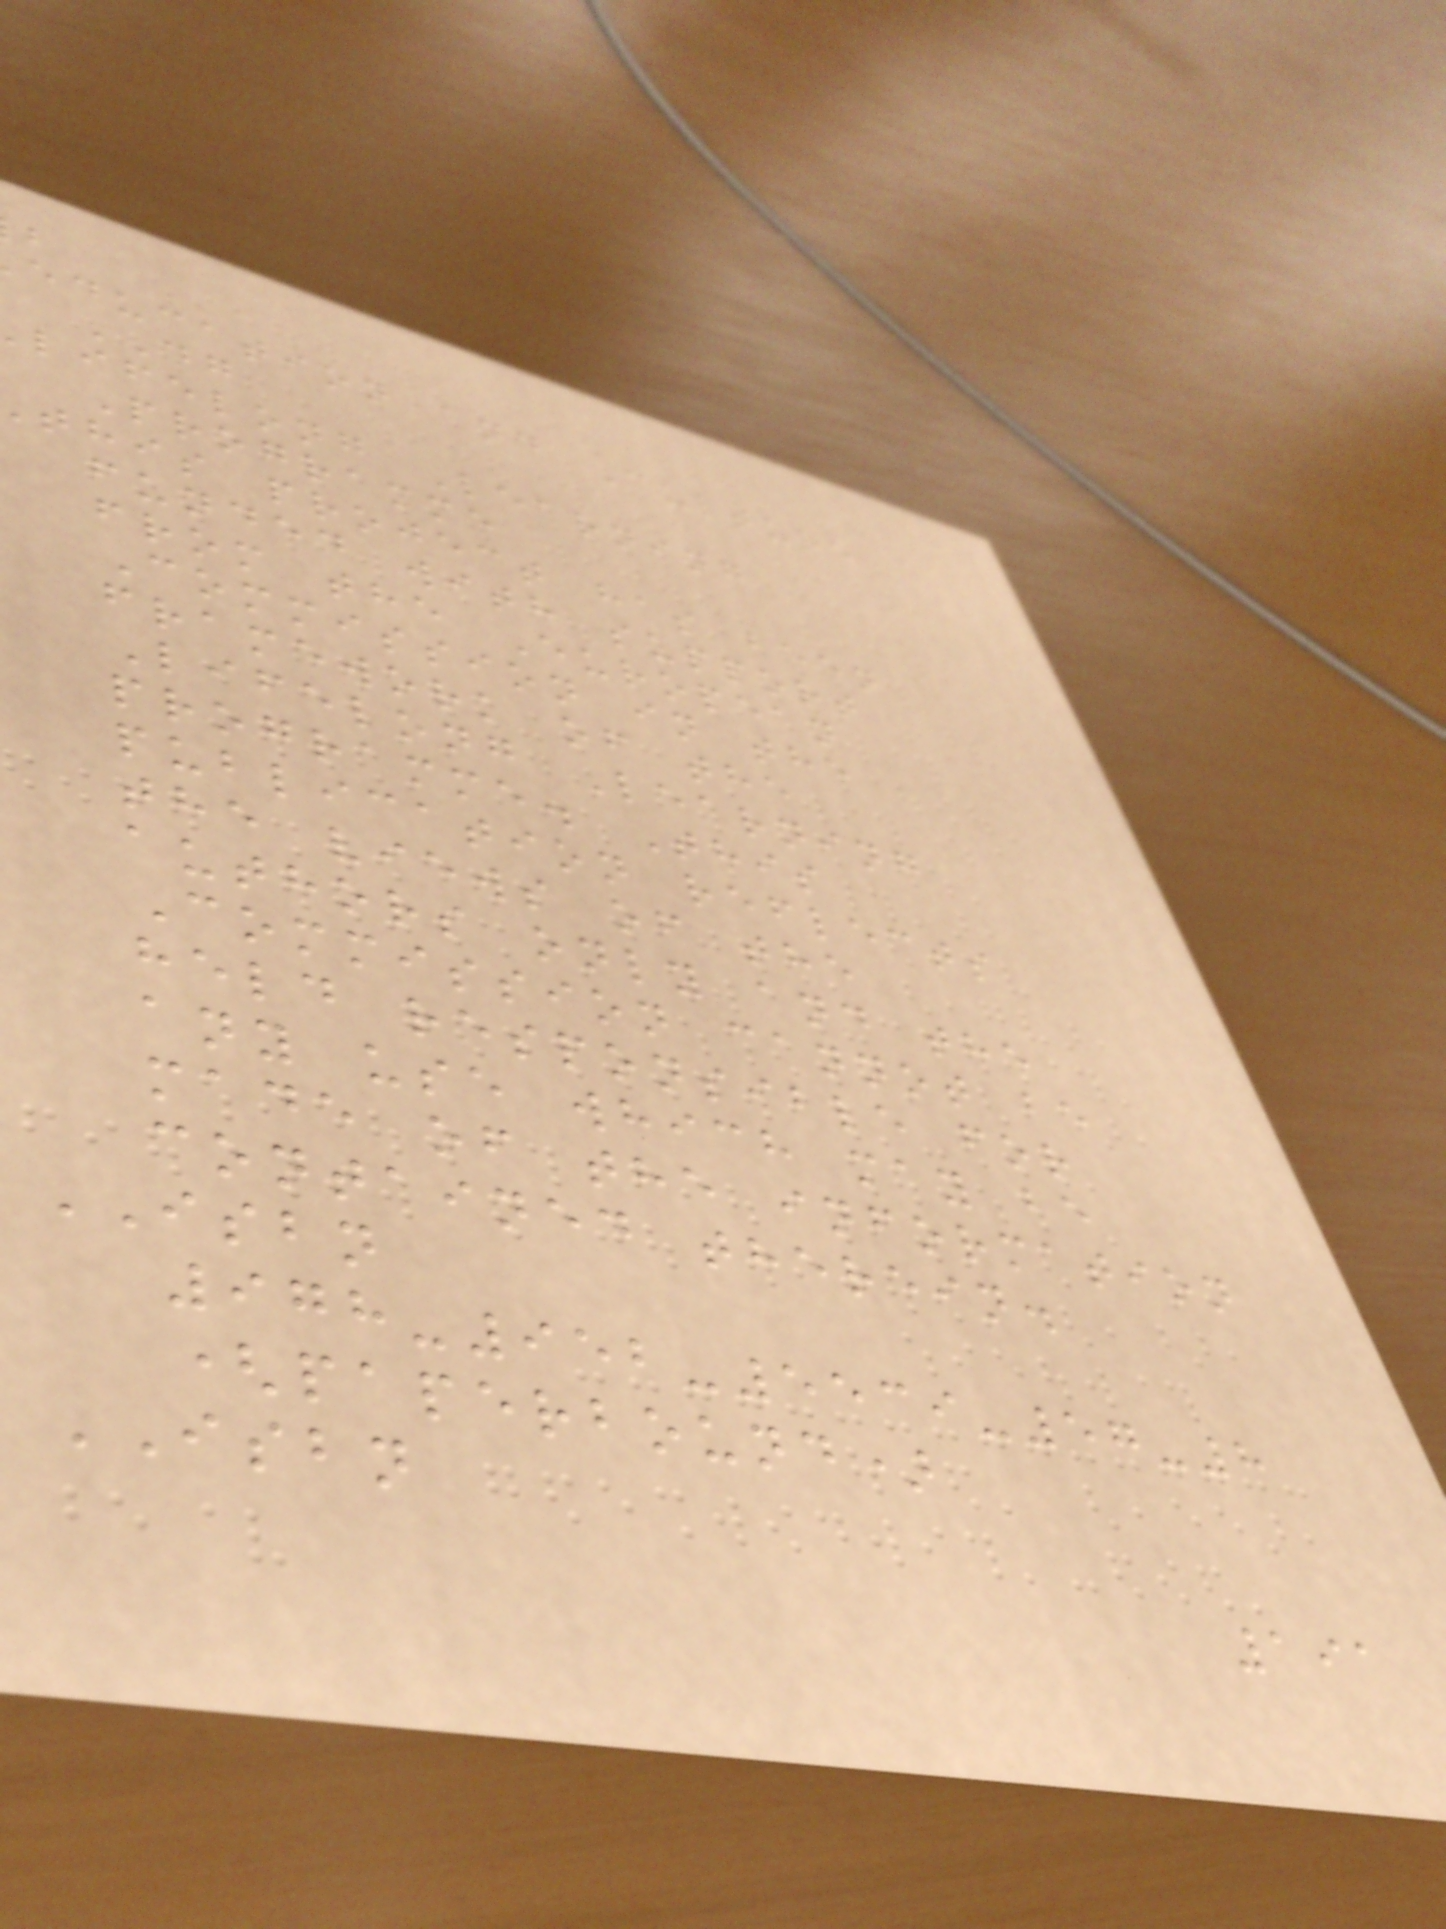education and Culture
DG
lifelong Learning
Programme
this project has been
funded with support
from the European
Commission in the
framework of the
Lifelong Learning
programme. This
publication reflects
the views of the
authors only and the
Commission cannot be
held responsible for
any use which may be
made of the information
contained therein.
ISBN
978-952-5539-57-8
(paperbound)
ISBN
191
